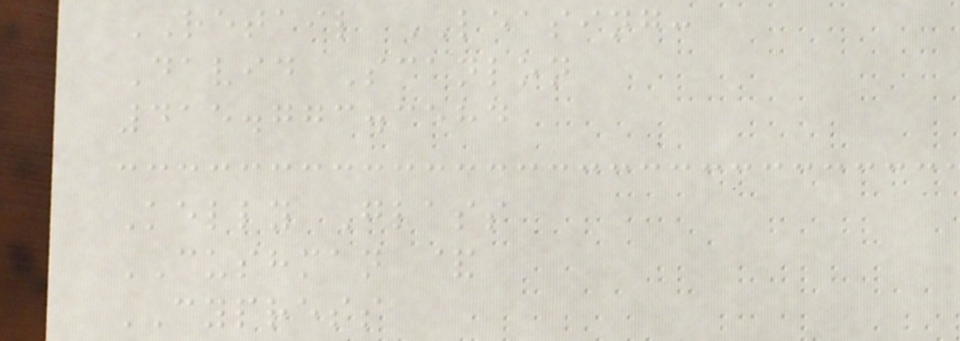RETAIL LEASING:
David Scanlon
415.773.3584
Kelly Glass
CUSHMAN &
CYPRESS
